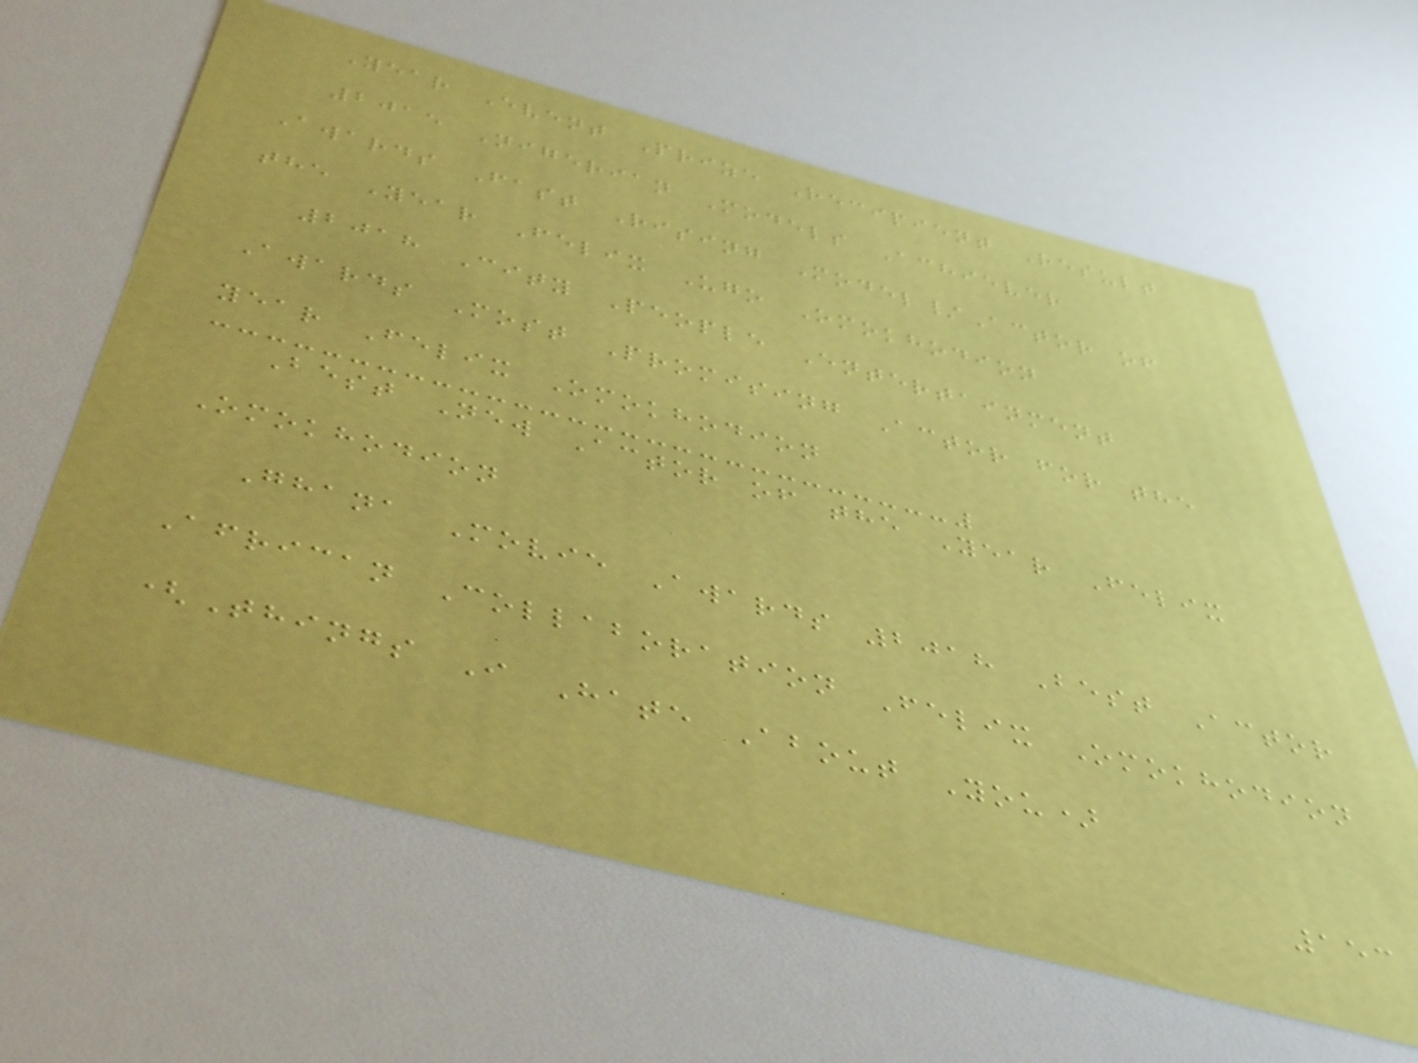Year Event Prize Recipient Result
2015 Nigerian Models Achiever
Awards Fast Rising Model/Actor of
the Year Felix Ugo Omokhodion
2018 City People Entertainment
Awards Most Promising Actor for the
year Felix Omokhodion
Best New Actor of the Year Felix
Omokhodion
Ghana Movie Awards 2018 Best Actor
African Collaboration Felix Omokhodion
(Things I Hate About You)
153
